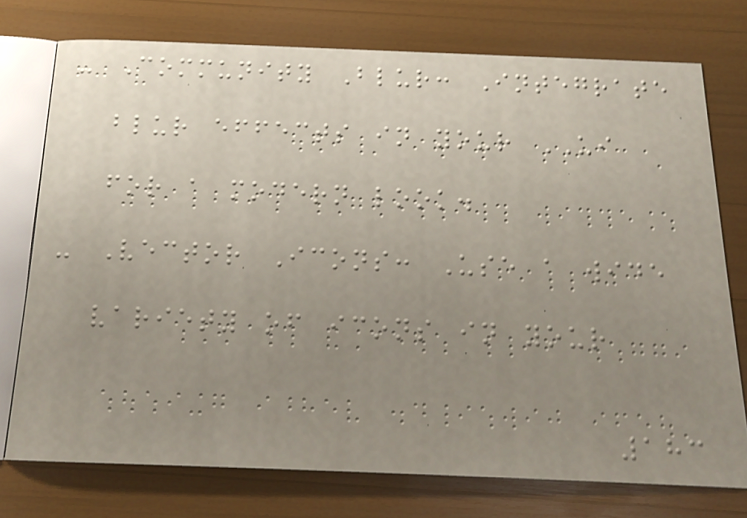- Community Blur: Integrate
blur effects in your UI
for a modern look.
- Vector Icons: Use a wide
variety of icons in your
183
